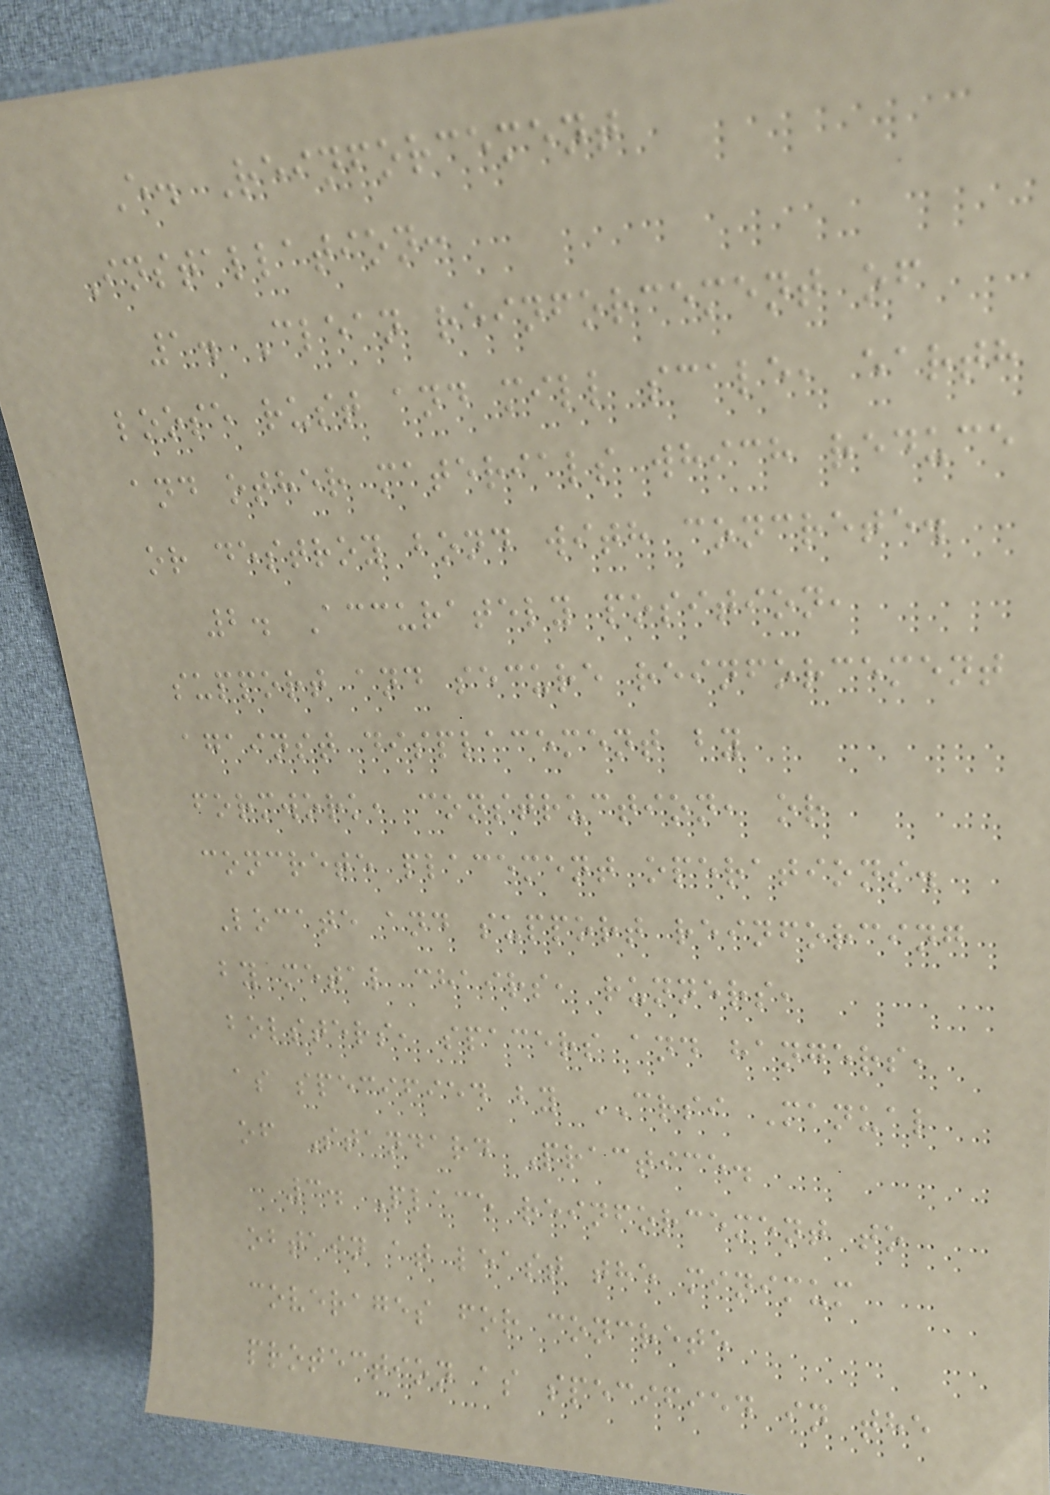E. Reinforcement
Installation:
1. Clean reinforcement of
loose rust and mill scale, earth
and other materials which reduce
or destroy bond with concrete.
2. Accurately position,
support and secure reinforcement
against displacement by
formwork, construction, or
concrete placement operations.
Locate and support reinforcing
by metal chairs, runners,
bolsters, spacers and hangers,
as specified by CRSI Manual
of Standard Practice.
3. Place reinforcement to
obtain at least the minimum
coverages for concrete
protection as specified in the
